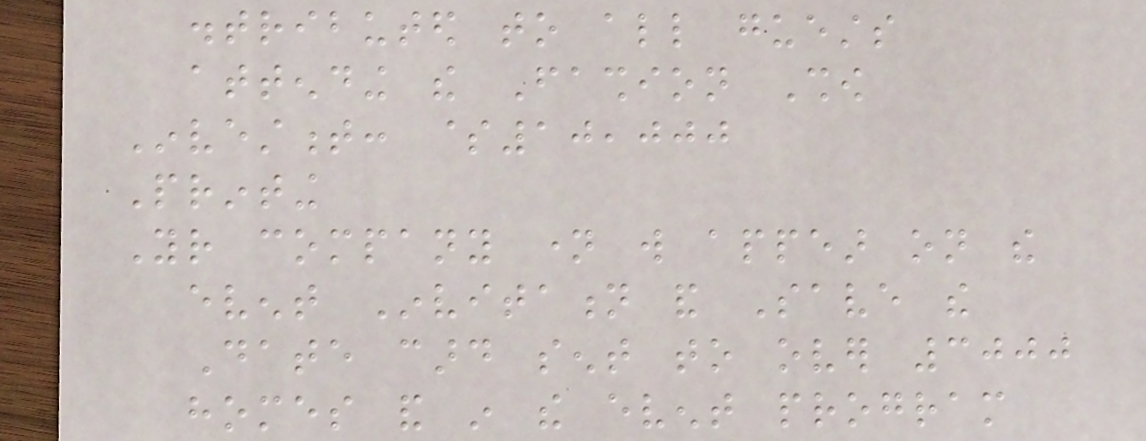distributed to all guests
attending the Fashion Show
Investment: $10,000
Printing
Your company name will appear on the
event Invitation and Save the
Date card sent to over 3000
homes and in the event program
